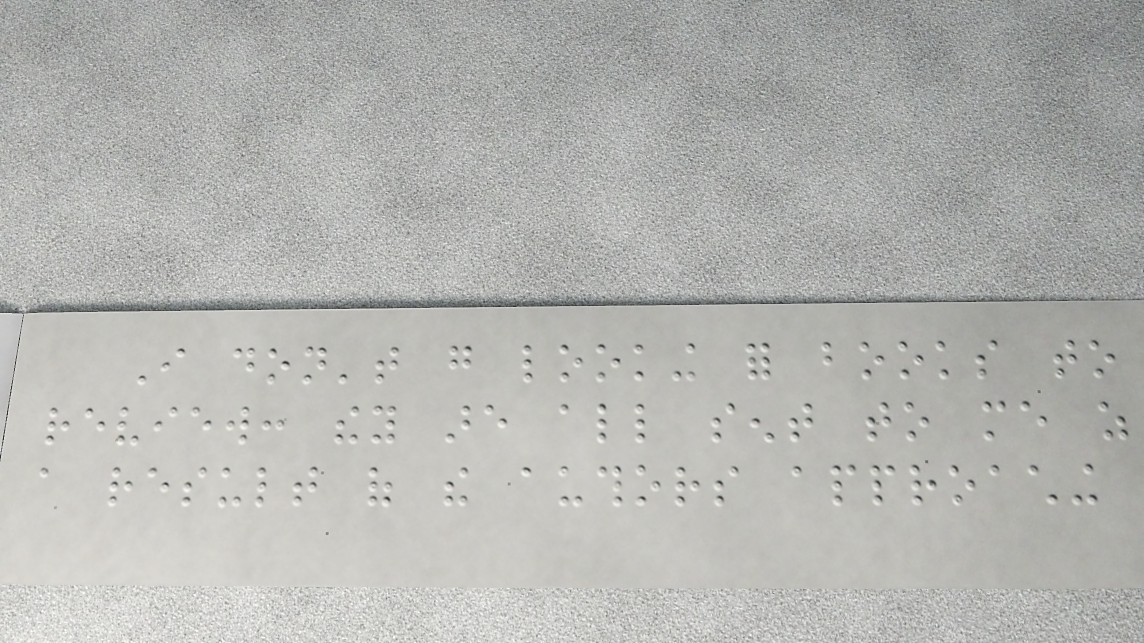I don't go looking for books to
review: they are all sent to me as
a result of the authors approaching
